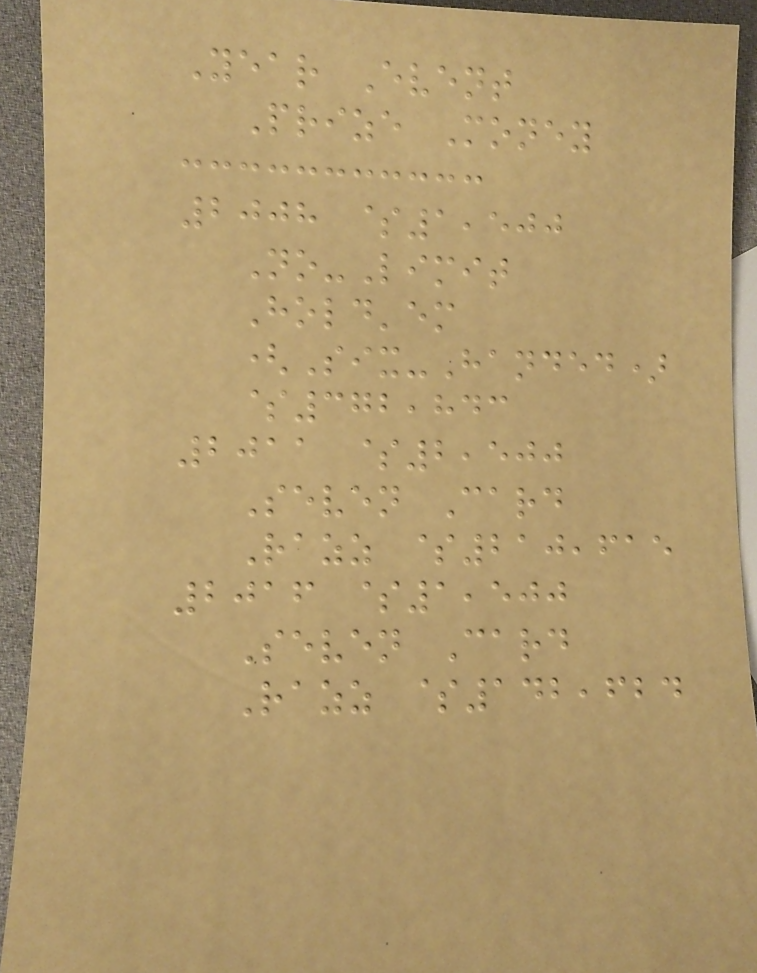Year Event
Prize Money
2008 $1,500
No-Limit
Hold'em
(Six-Handed)
$372,843
2011 $2,500
Seven Card
Razz $210,615
2016 $1,500
Seven Card
Razz $142,624
